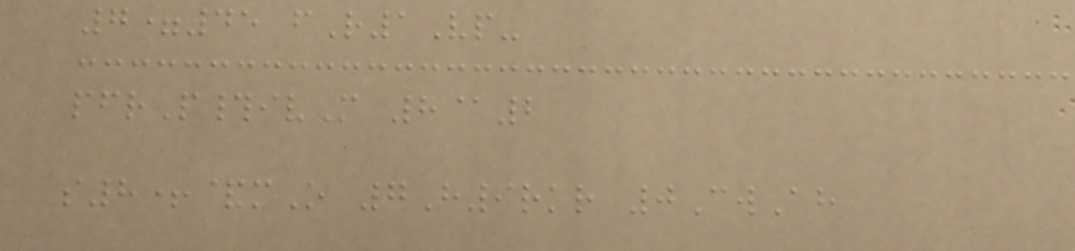7=45 fR1Vp-
pfrP#ivM 8@2
s8+&mO 7H9rkr 0CwAh
